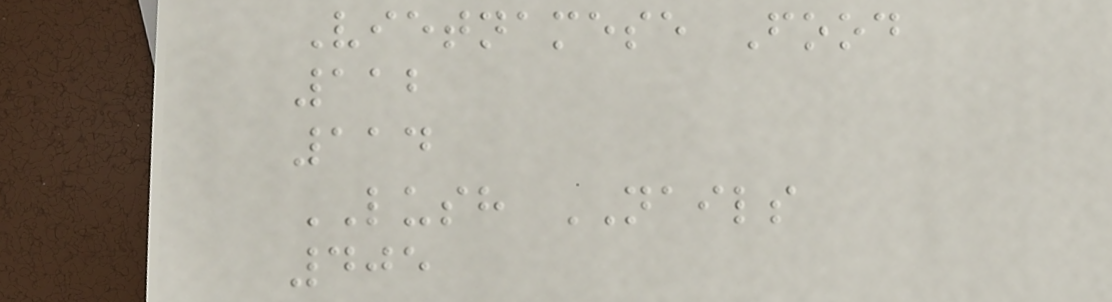Vietnamese Food
112
114
LUSH NAILS
405
